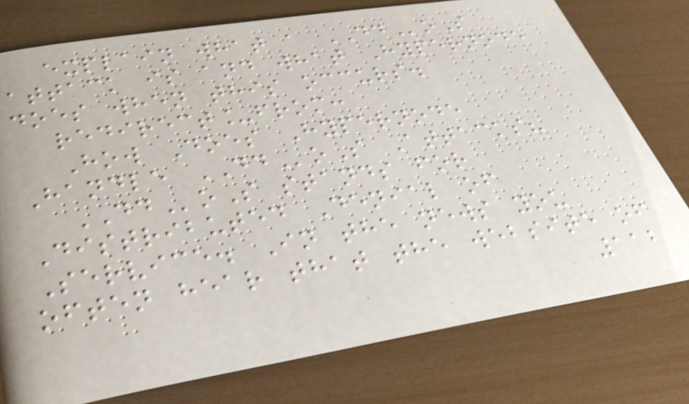explain what a DDoS
attack is and what Hypernode
does when this occurs.
redirect_from:
How Does Hypernode
Handle DDoS Attacks?
DDoS stands for
Distributed Denial of
Service. In the news you
often hear that the website of
112
